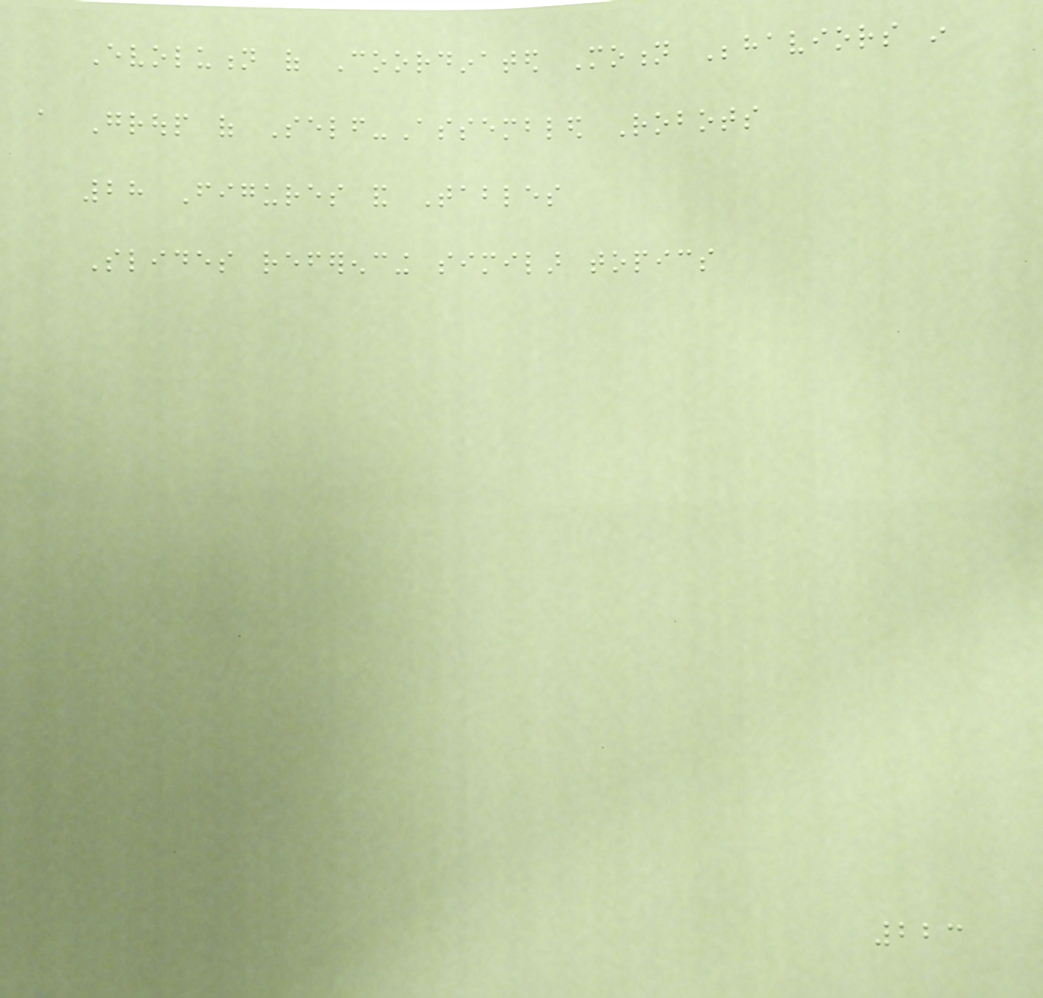Evolution of Coordinated Motion Behaviors in
a Group of Self-Assembled Robots
28 Figures and Tables
Slides referencing similar topics
223
